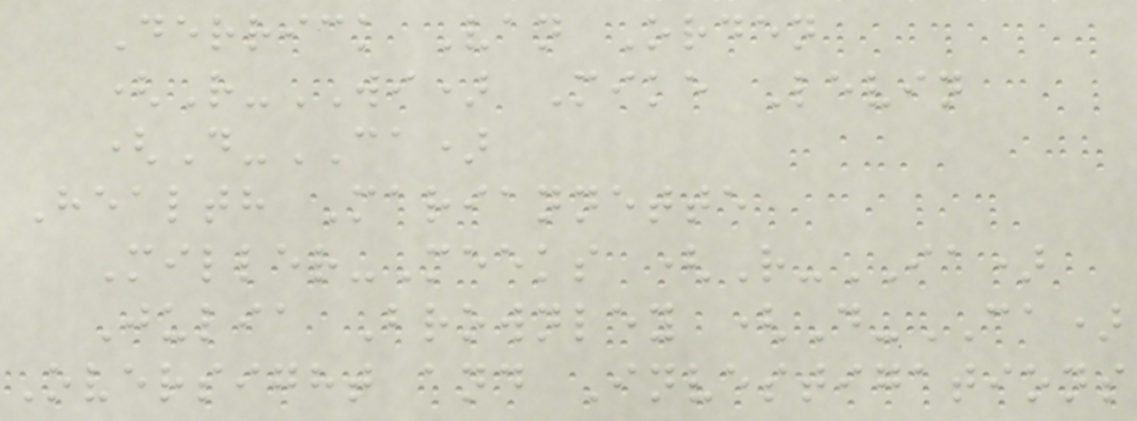Derrick Van Orden
(R-WI) Mike Levin
(D-CA)
Health Mariannette
Miller-Meeks (R-IA)
Julia Brownley (D-CA)
Oversight and Investigations
